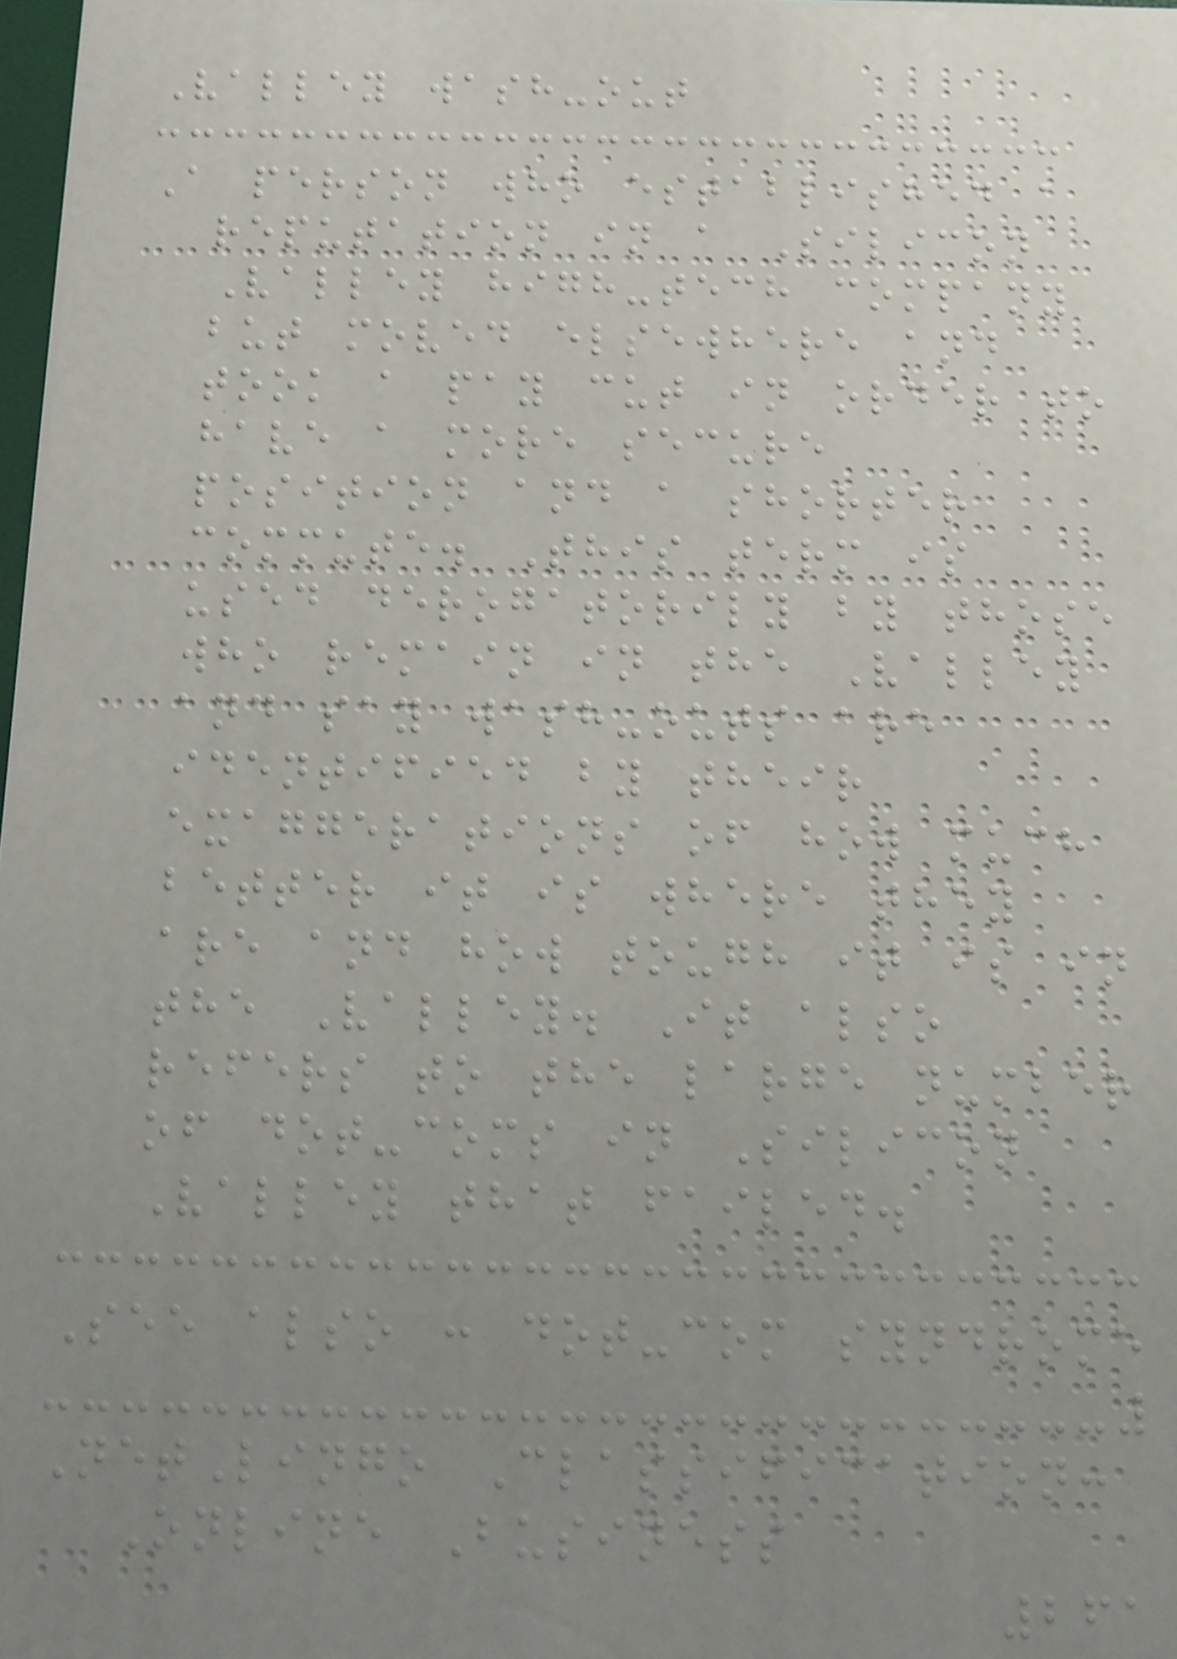Valley wash-out
A person who established a
reputation in a Silicon
Valley high-tech company
but moved elsewhere and
took a pay cut in order to
have a more secure
position and a shorter
commute. This term is
used derogatorily by those
who remain in the Valley
and say wash-outs are
identified by their
exaggerations of how much
better it is where they
are and how tough it is in
the Valley. It also
refers to the large number
of dot-coms in Silicon
Valley that failed.
See also : dot-com syndrome
NetLingo Classification:
Online Business
261
